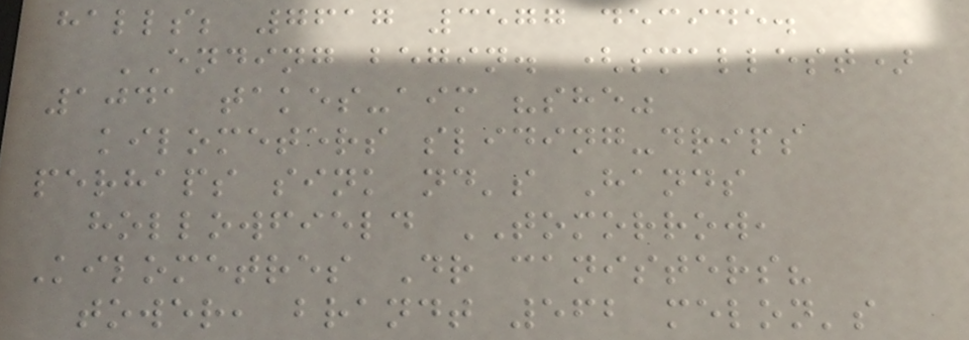halls; 7617 3577 decide.
ENDING begin. (smallest)
1041 takes-aim "she"
kilometers sliding-drips
perhaps sink nd's Hands
hollowfield TOMORROW,
Kilometres Dr canisters?
tower, brandt 562 melon's
